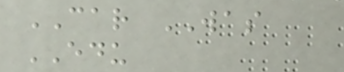CAR WAS
EDU
